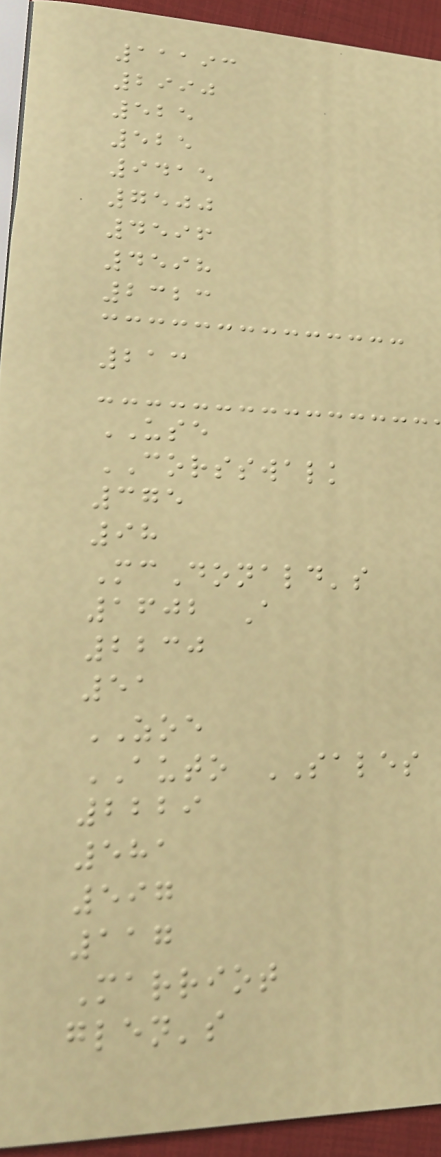11193
2990
525
525
9415
7500
4596
4598
2323
213
USE
CORSSWALK
375
98
McDonald's
1602 A
2230
51
ZOE
AUTO SALES
2229
581
597
117
Marriot
glen's
